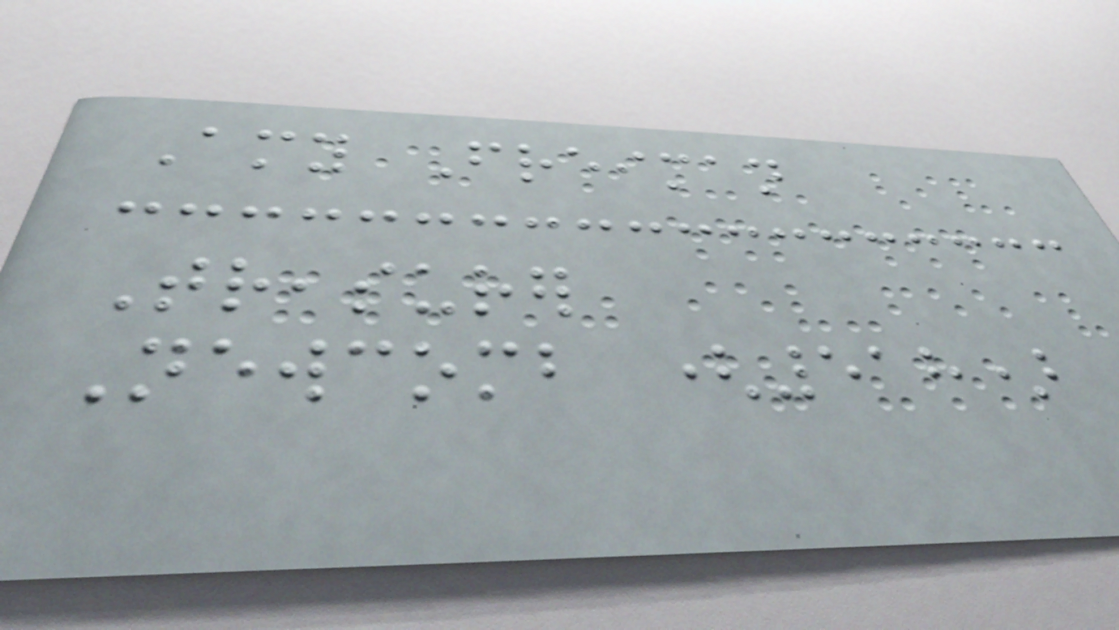Amy Freiman
Treasurer
Newcomb (518)
